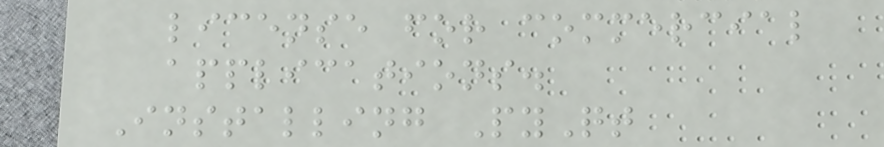license for commercial
applications.
Installing PyQt
